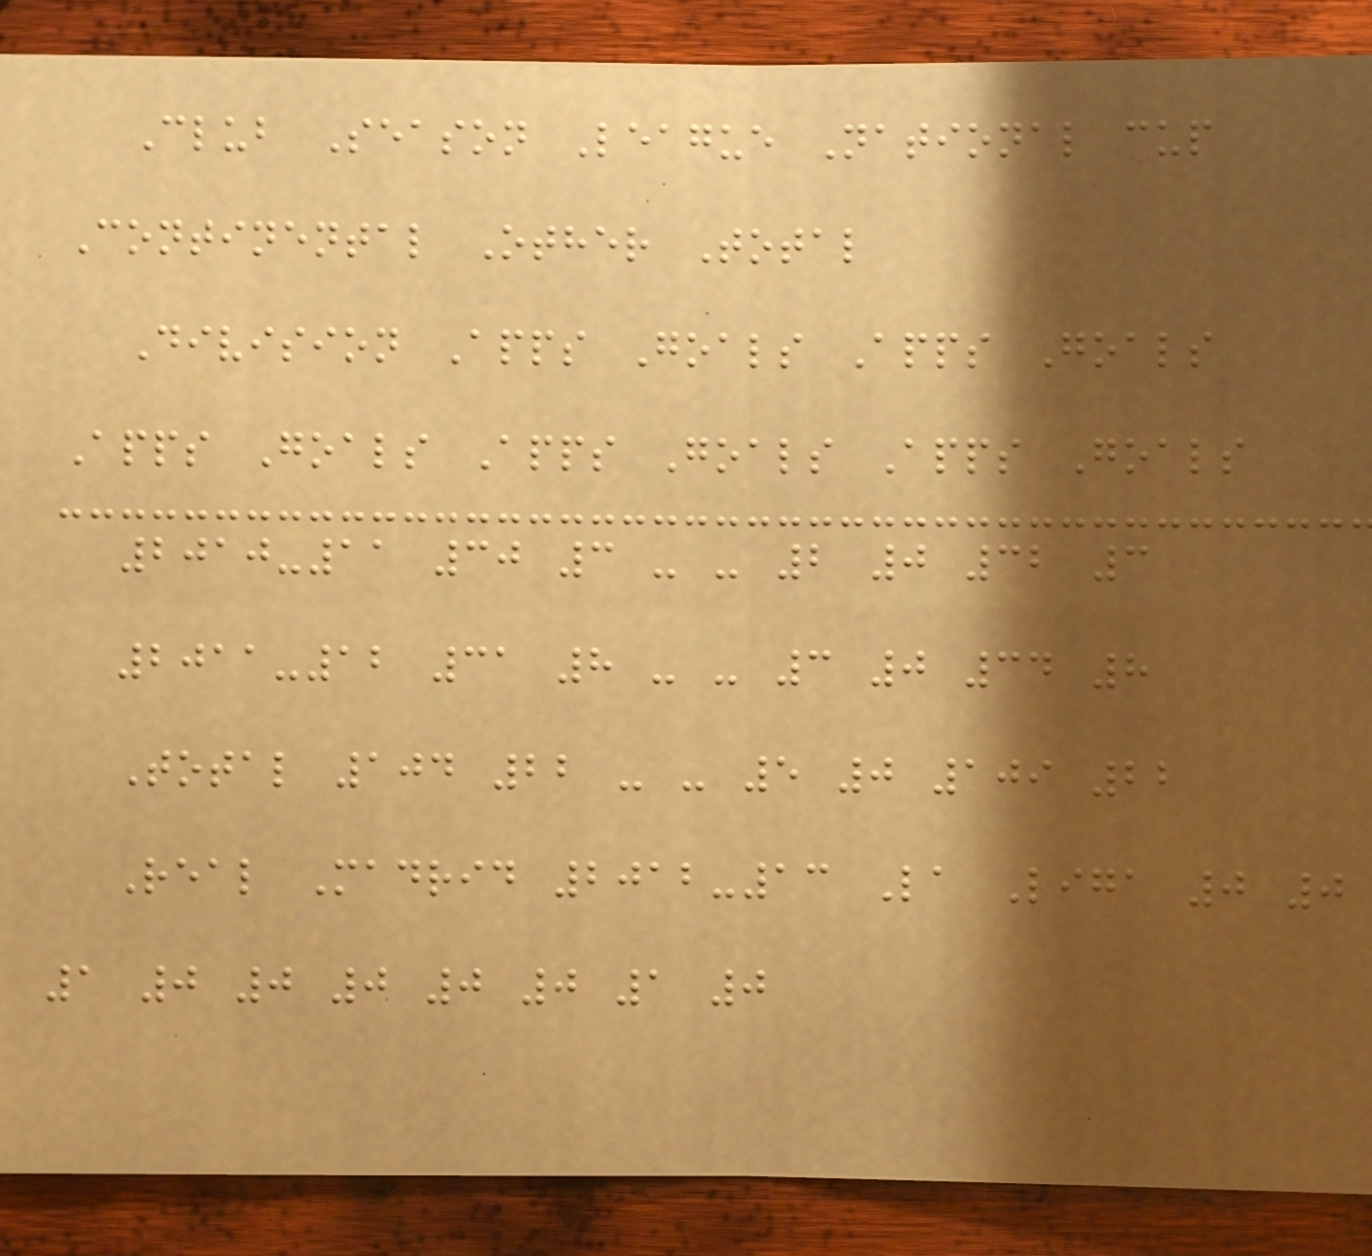Club Season League National cup
Continental Other Total
Division Apps Goals Apps Goals
Apps Goals Apps Goals Apps Goals
2010-11 30 3 - - 2 0 32 3
2011-12 31 8 - - 3 0 34 8
Total 104 22 - - 5 0 109 22
Real Madrid 2012-13 La Liga 0 0
1 0 0 0 0 0 1 0
